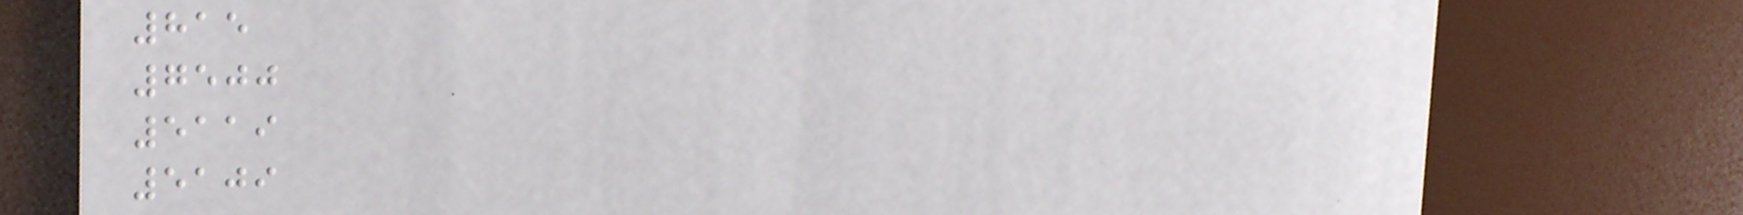815
7500
5119
5109
